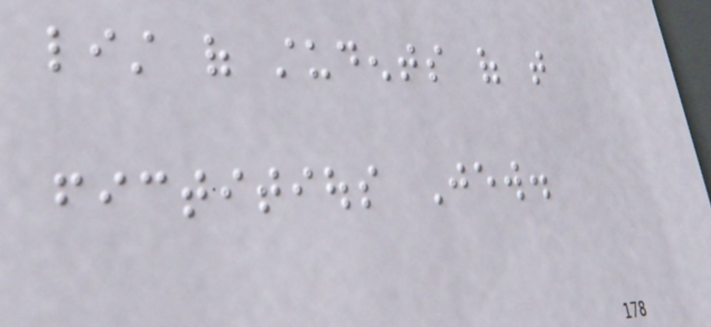list of students of that
fictitious Jew.
